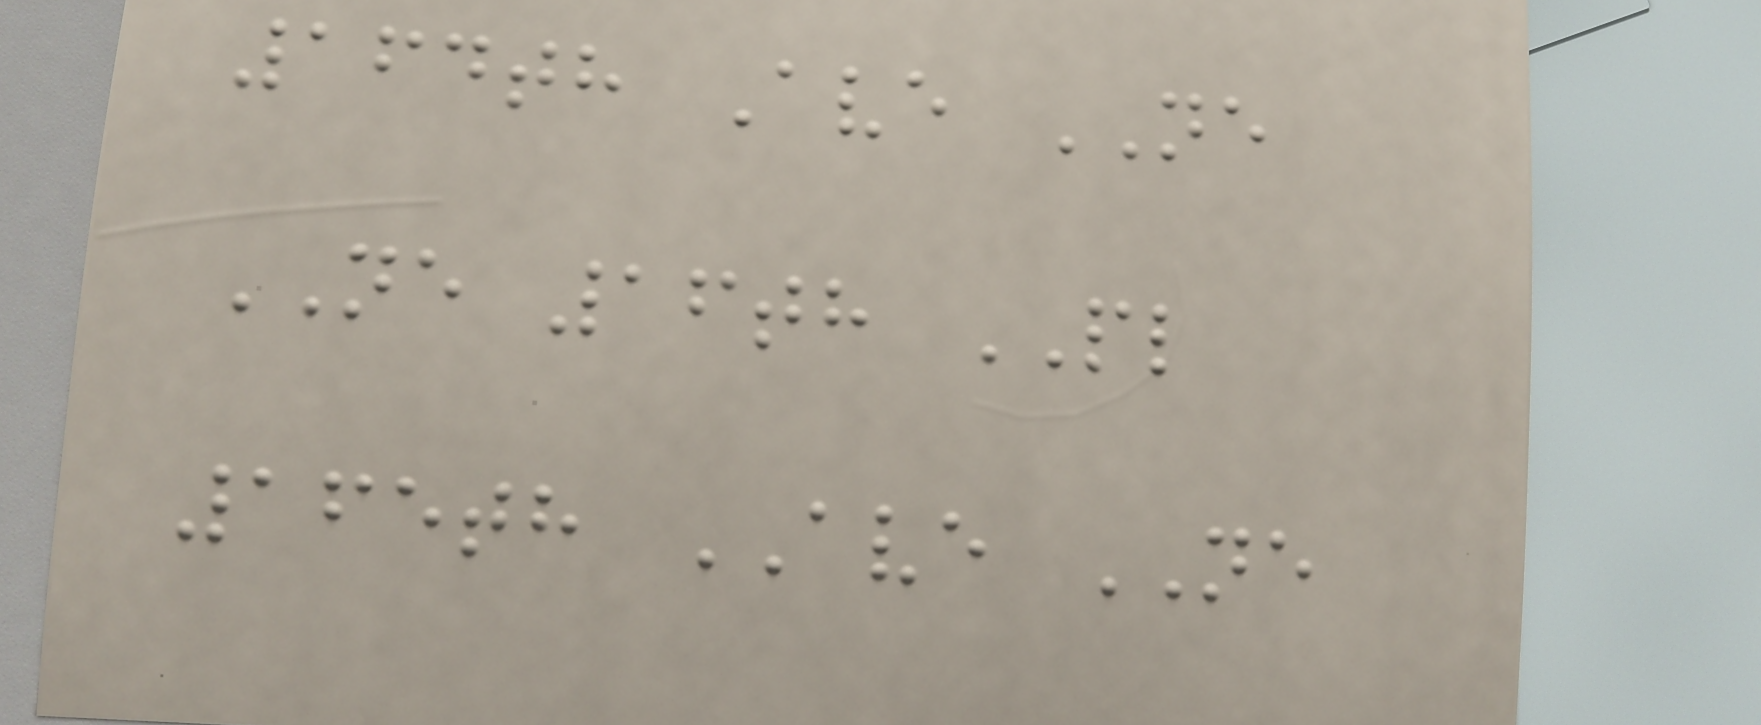164th Ave NE
NE 16th PL
165th AVE NE
